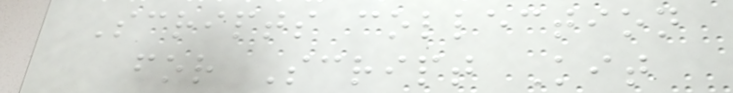Scripts collection
for Script Kit
